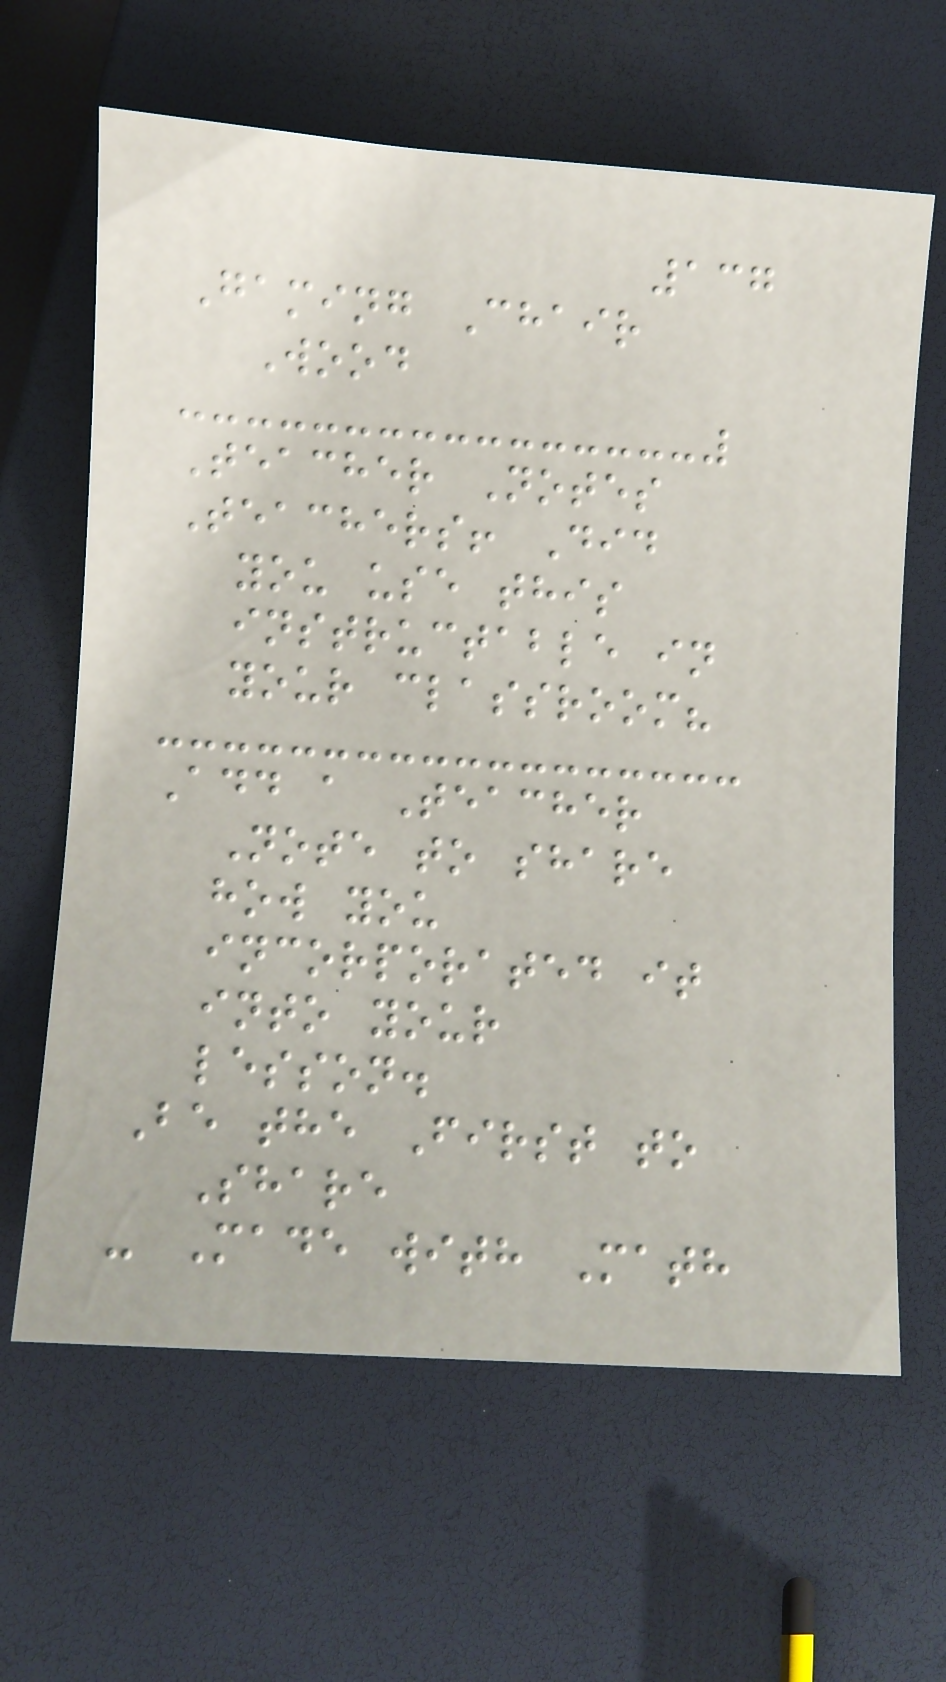137
Gaming Chair
Wood
Teacher Notes
Teachers! Did
you use this
instructable in
your classroom?
Add a Teacher
Note to share
how you
incorporated it
into your
lesson.
Be the First to
Share
- Made with Math
